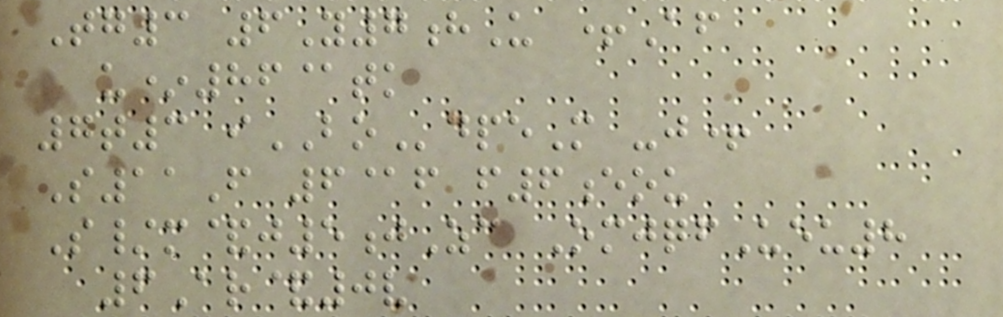Tg3 6Y7hU +Af
u*86@tk
7t3 iBOdpeM -j+
S11F 6@f f6eou
S/m&j5jZc OmjqfUeu8
6Ar&0v
